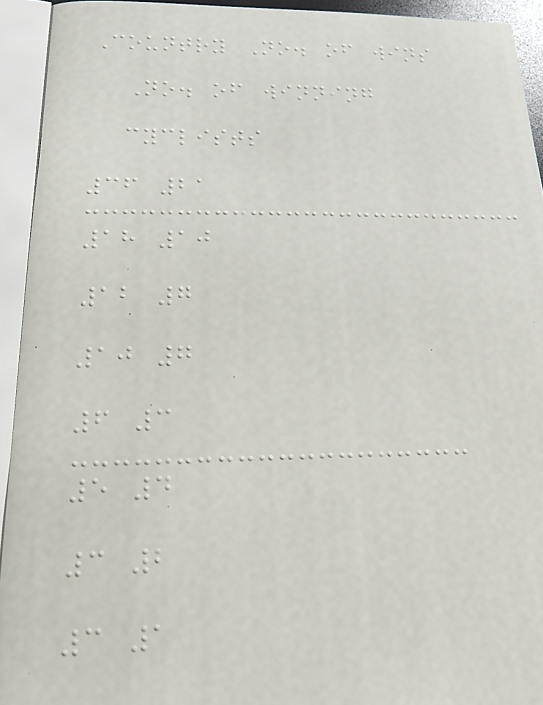Country No. of wins
No. of winning
cyclists
36 21
18 10
12 7
10 7
6 3
5 4
3 2
3 1
